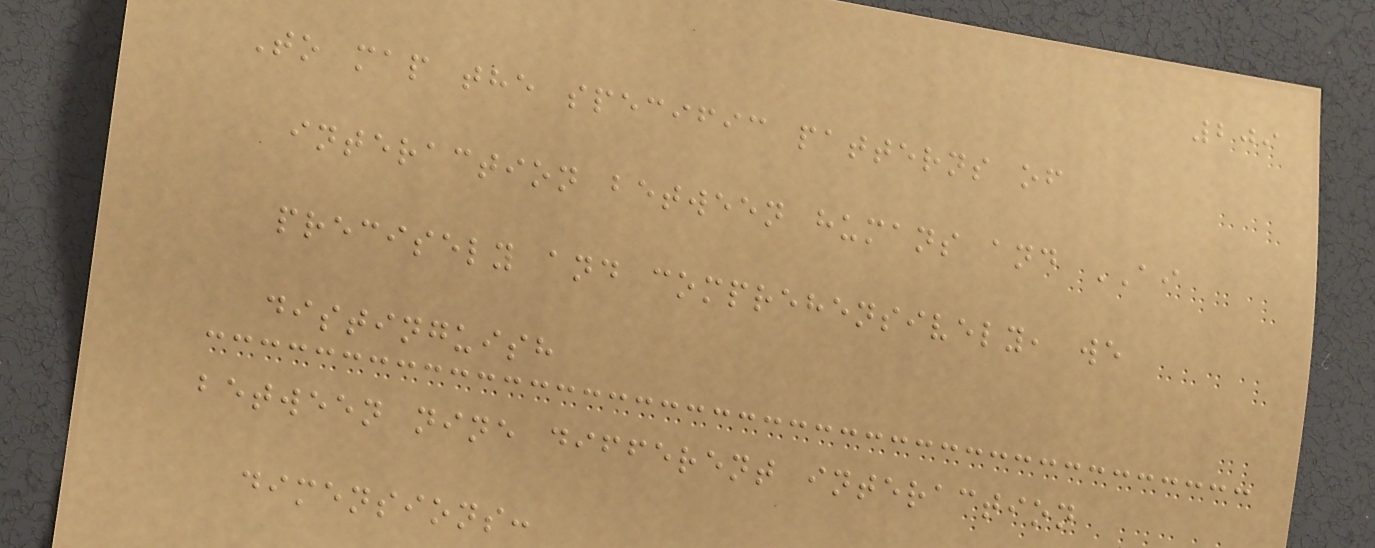209
To map the specific patterns of
interaction between humans and AI
precisely and comprehensively, we
distinguish
between nine different interaction
dimensions:
